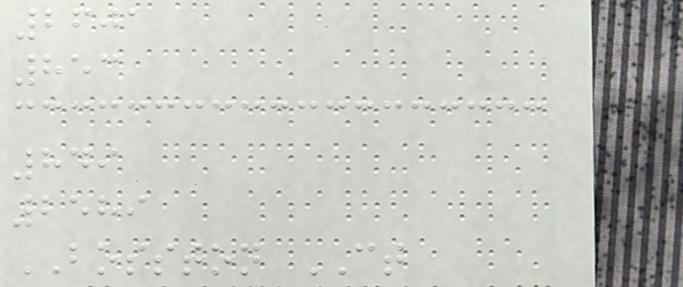2601
853
849
2589
BOSSTON CT
